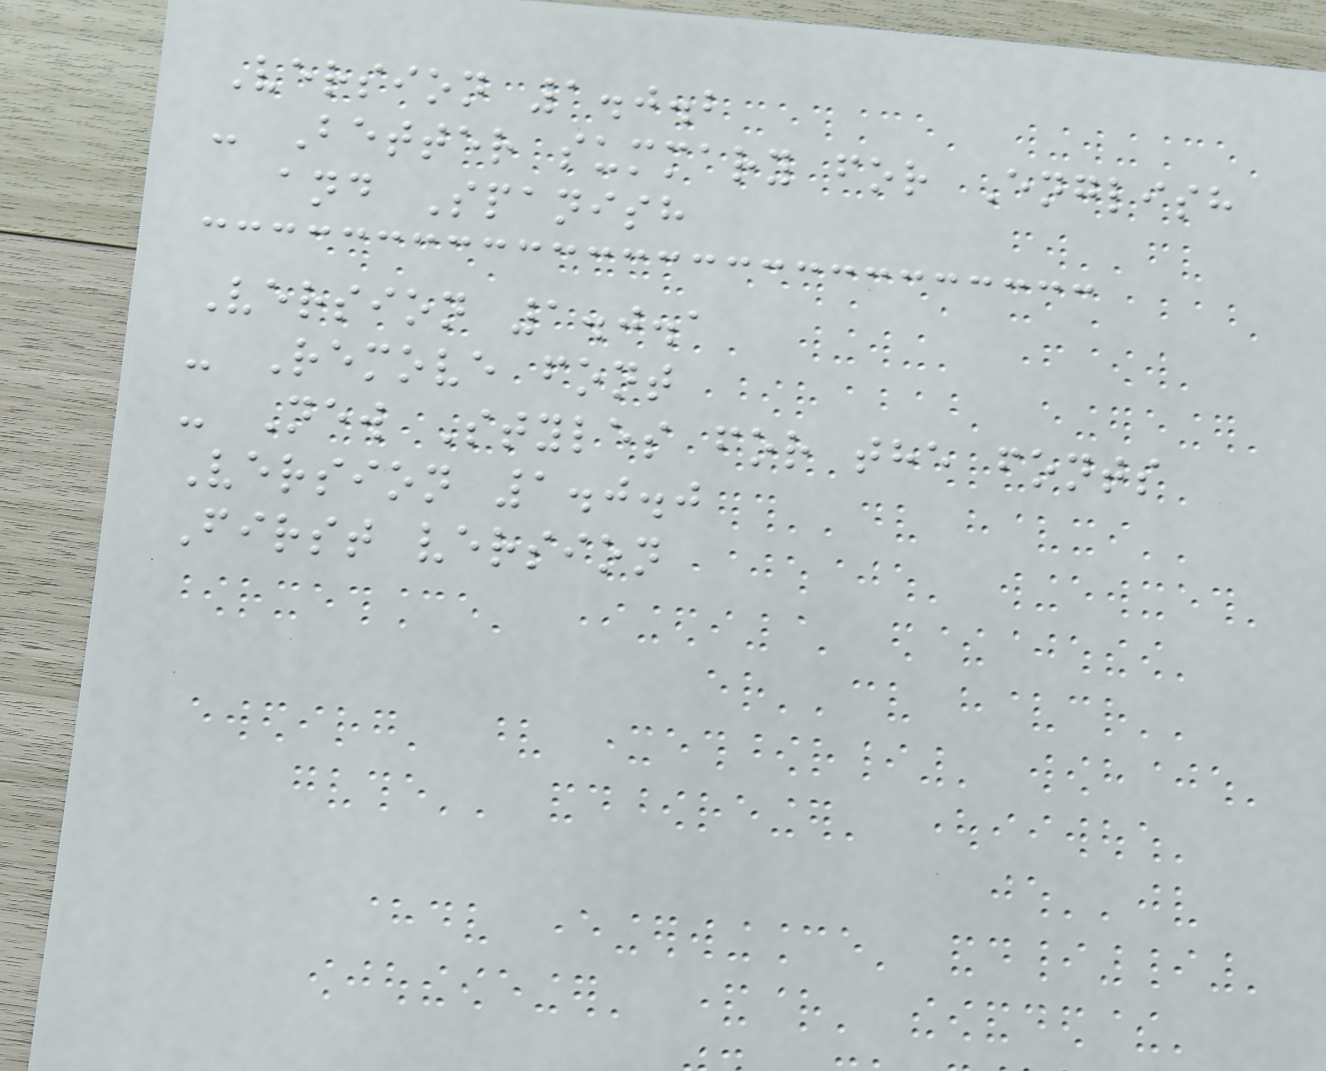Version 1.0.2
- Better summary for English
and Spanish
Version 1.0.1
- Remove font
- New Styles for the fonts
Version 1.0.0
First version
